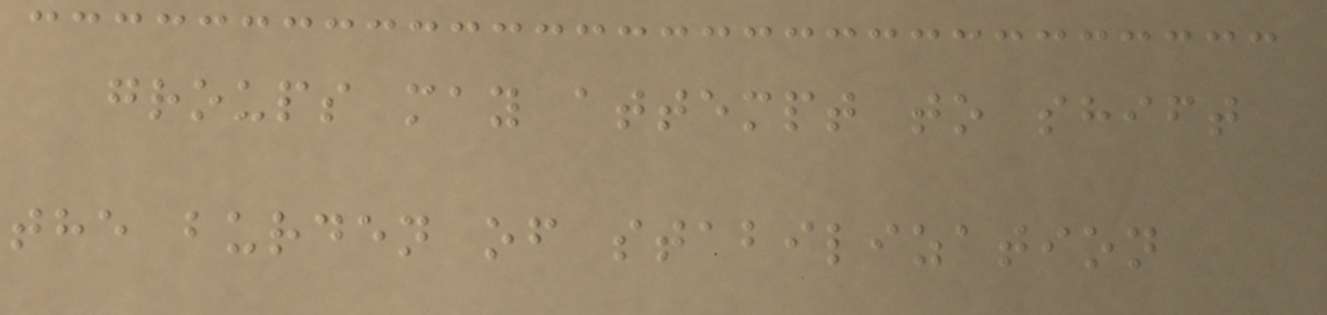groups may attempt to shift
the burden of stabilization
